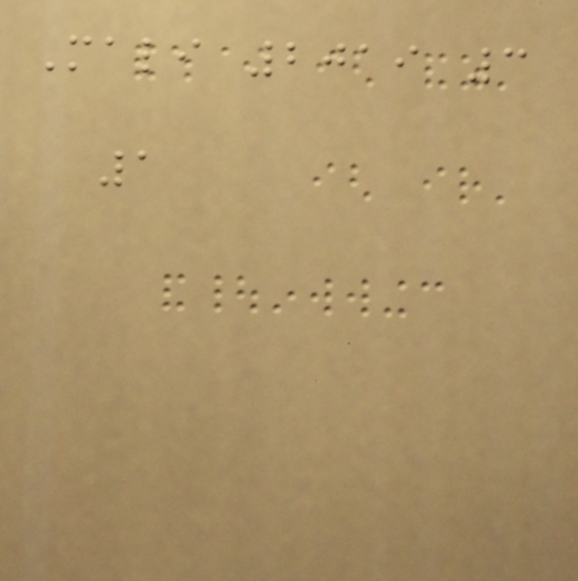Mali 2019 3
1
